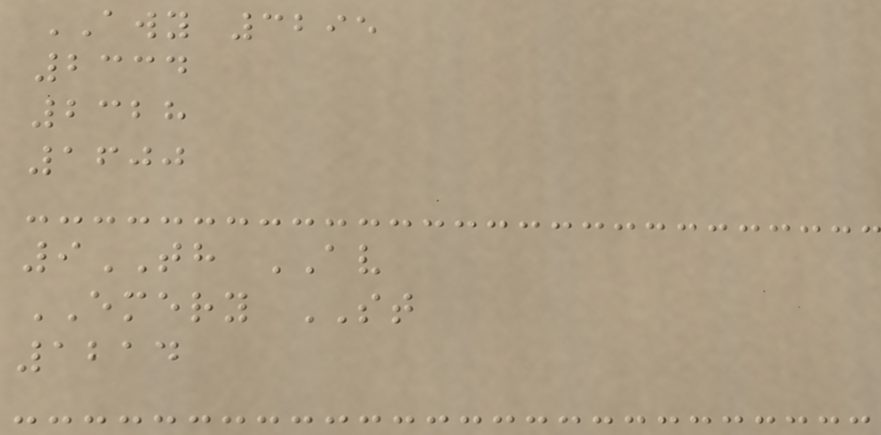AWY 3295
2334
2328
1600
9TH AV
EMERY ST
1214
